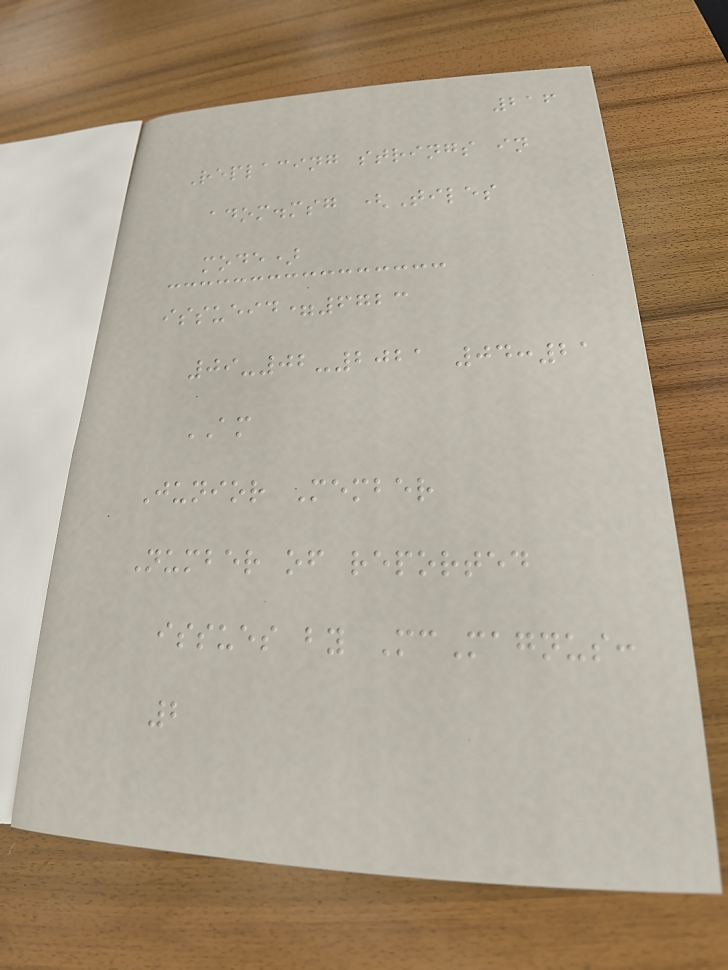216
Replacing strings in
adom.msg (Tiles
mode)
issueid=6723
09-02-2021 04:21
AM
Junior Member
Number of reported
issues by McMagnus:
2
